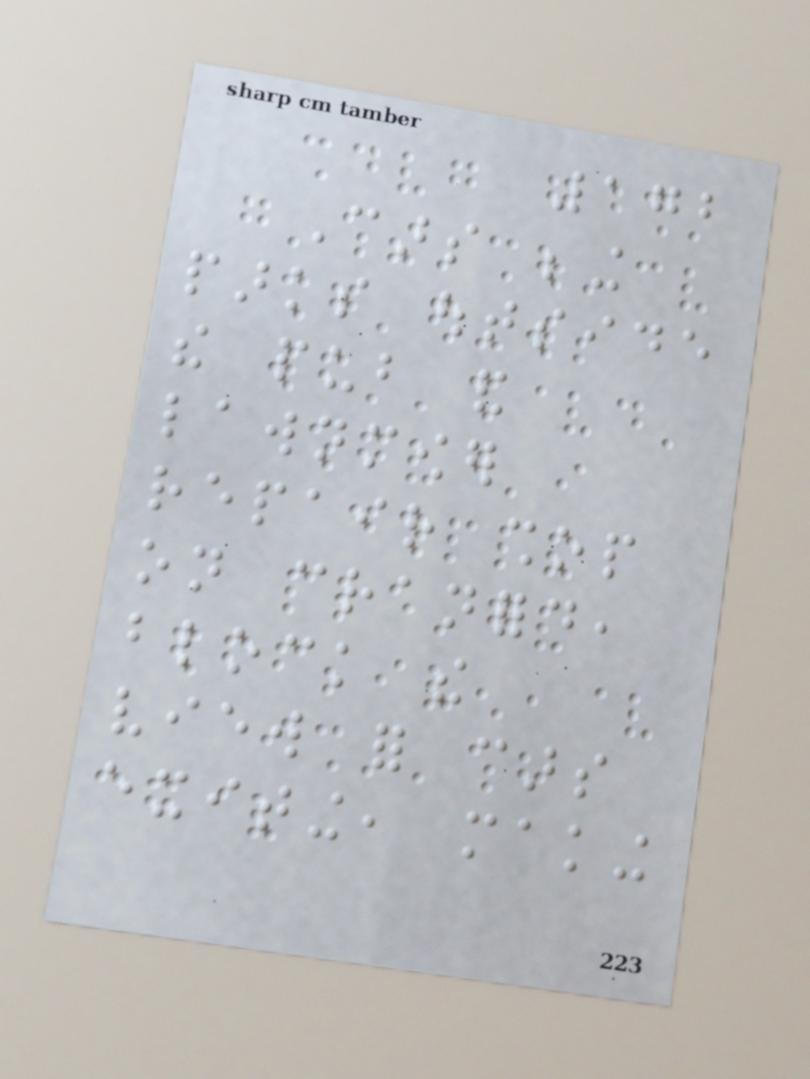172
Cars being
parks outside
the pub and
lawnmower
repair shop
on cranford,
block the
view for cars
exiting, making
